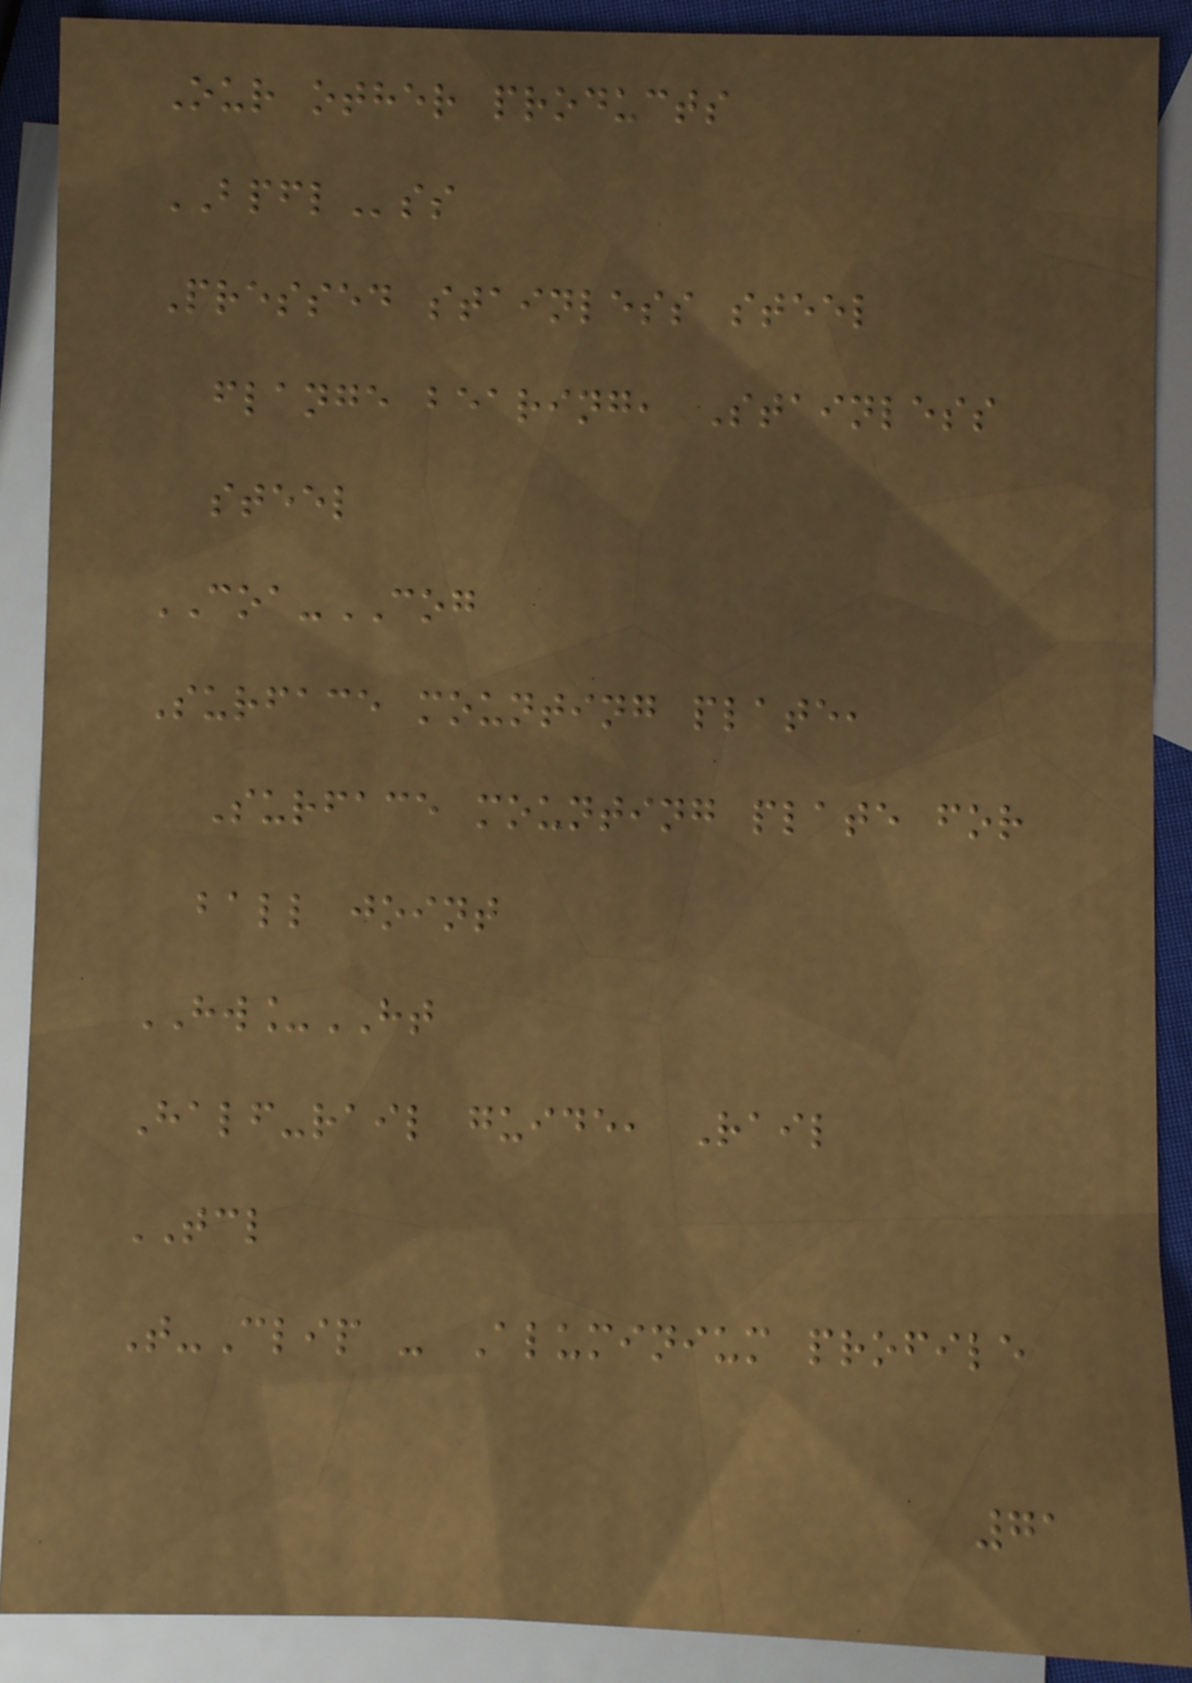Our other products
BPFLss
Pressed stainless steel
flange bearing, Stainless
steel
COA-COG
Surface mounting plate,
Surface mounting plate for
ball joint
HW_HT
Half-rail guide, Rail
TCL
T-Clip - Aluminium profile
71
